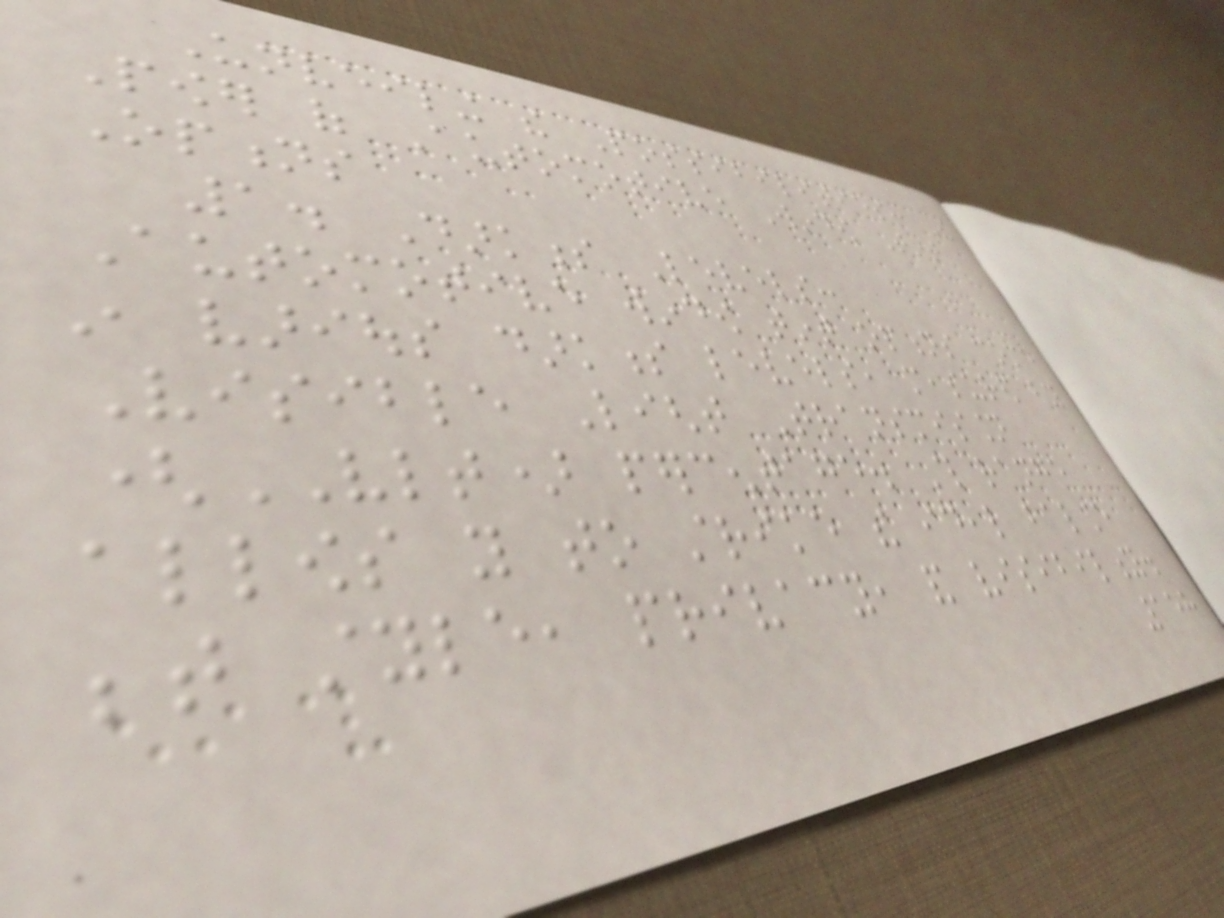Unveiling the Possibilities: The
Power of Automotive Window Tint
Options
1. Darkness Levels:
Automotive window tint options come
in various darkness levels, measured by
Visible Light Transmission
(VLT) percentage. This range
allows you to strike the ideal balance
between style, privacy, and visibility.
158
